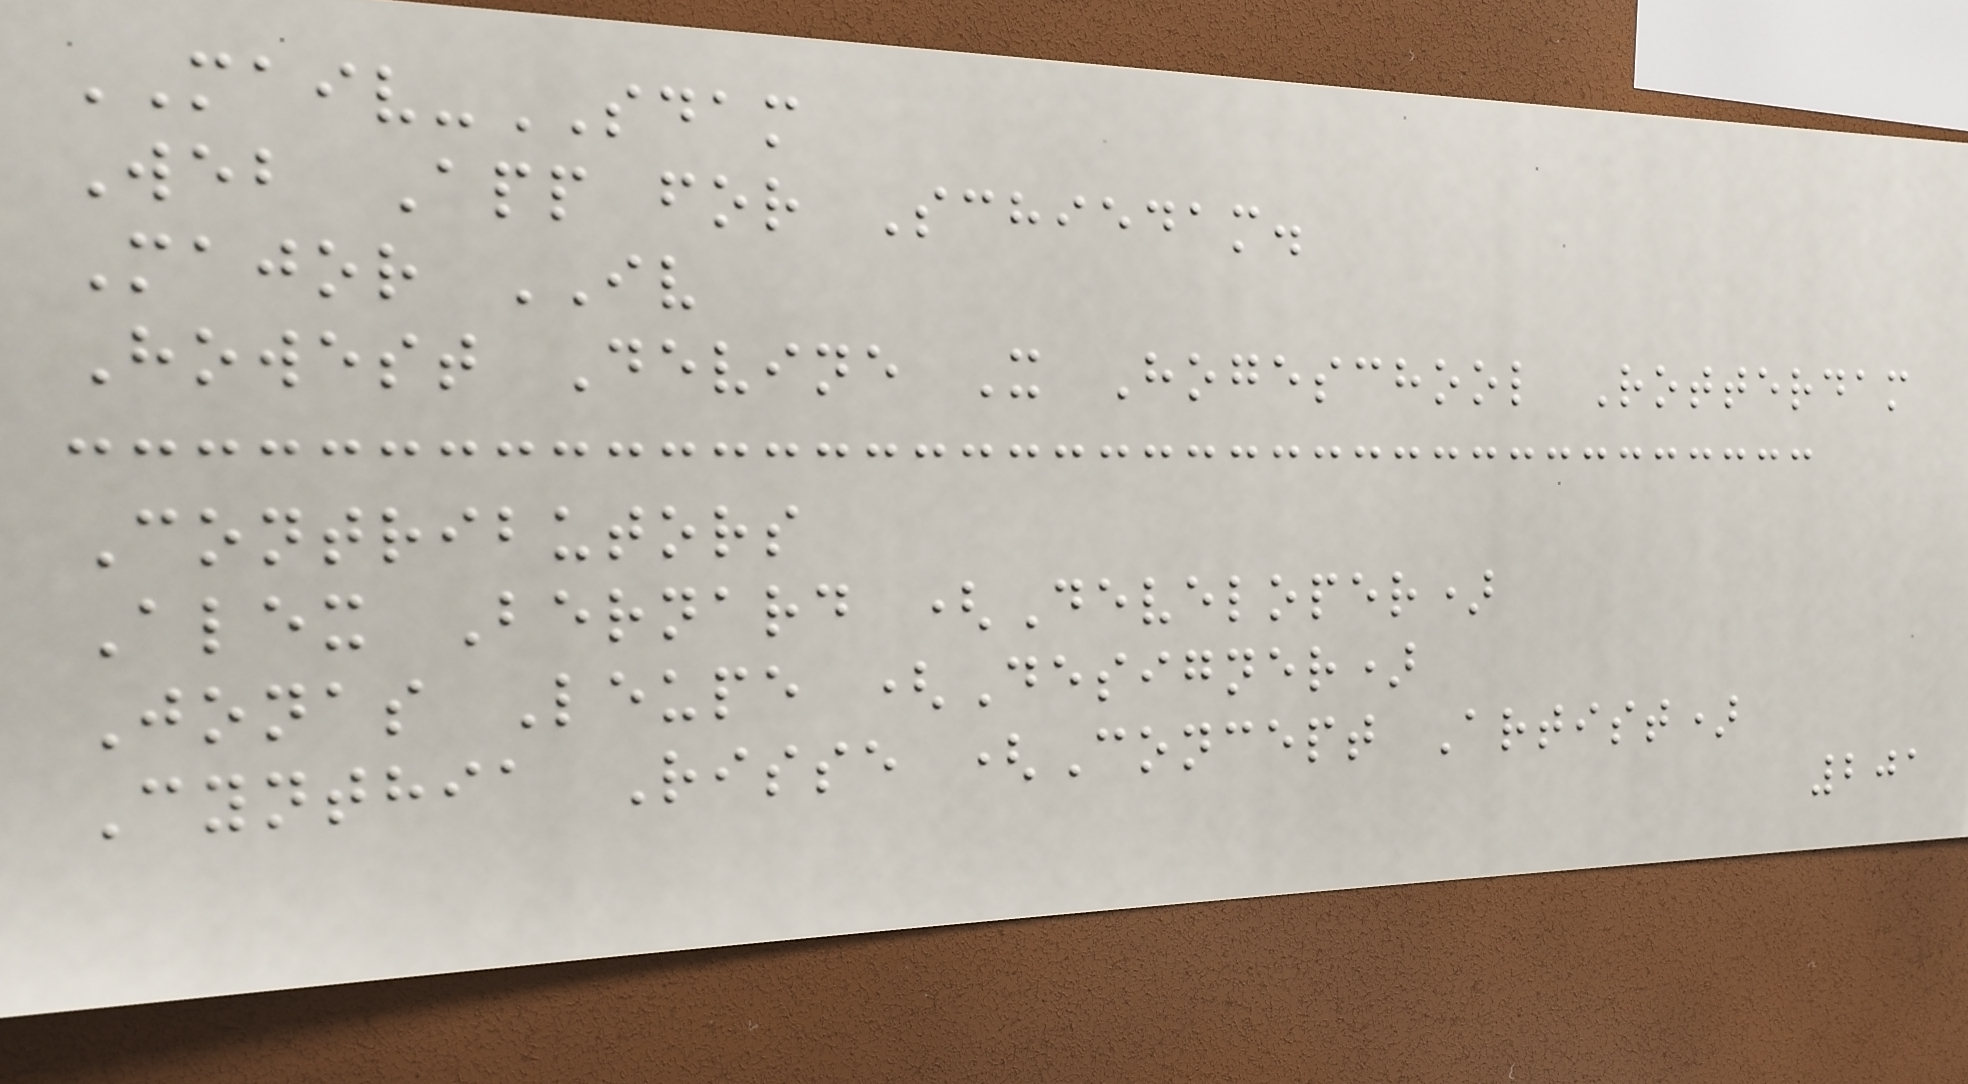MAIV-SDAM
Web App for Schiedam.
Major IV
Howest Devine X Hogeschool Rotterdam
Contributors
Alex Bernard (Developer)
Jonas Leupe (Designer)
Cynthia Risse (Concept Artist)
201
